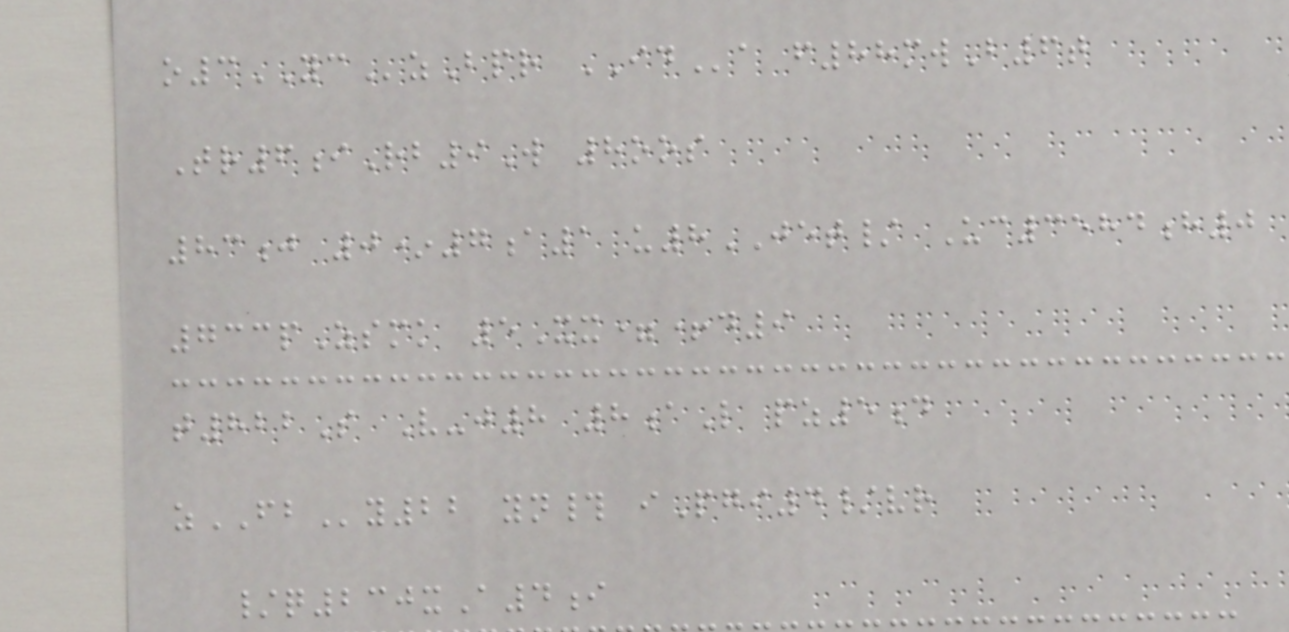o3YCzBpr IDa f88mwB6t
Tr6iRb9W 8oos
83j 0*7a1 u8JET/ Uc3584h0
733pZsmk 5Xx=+d9
t822S V-j8 8aL pz5d
zFBy22 yn# iPgi4/vr
/q230xA4i
